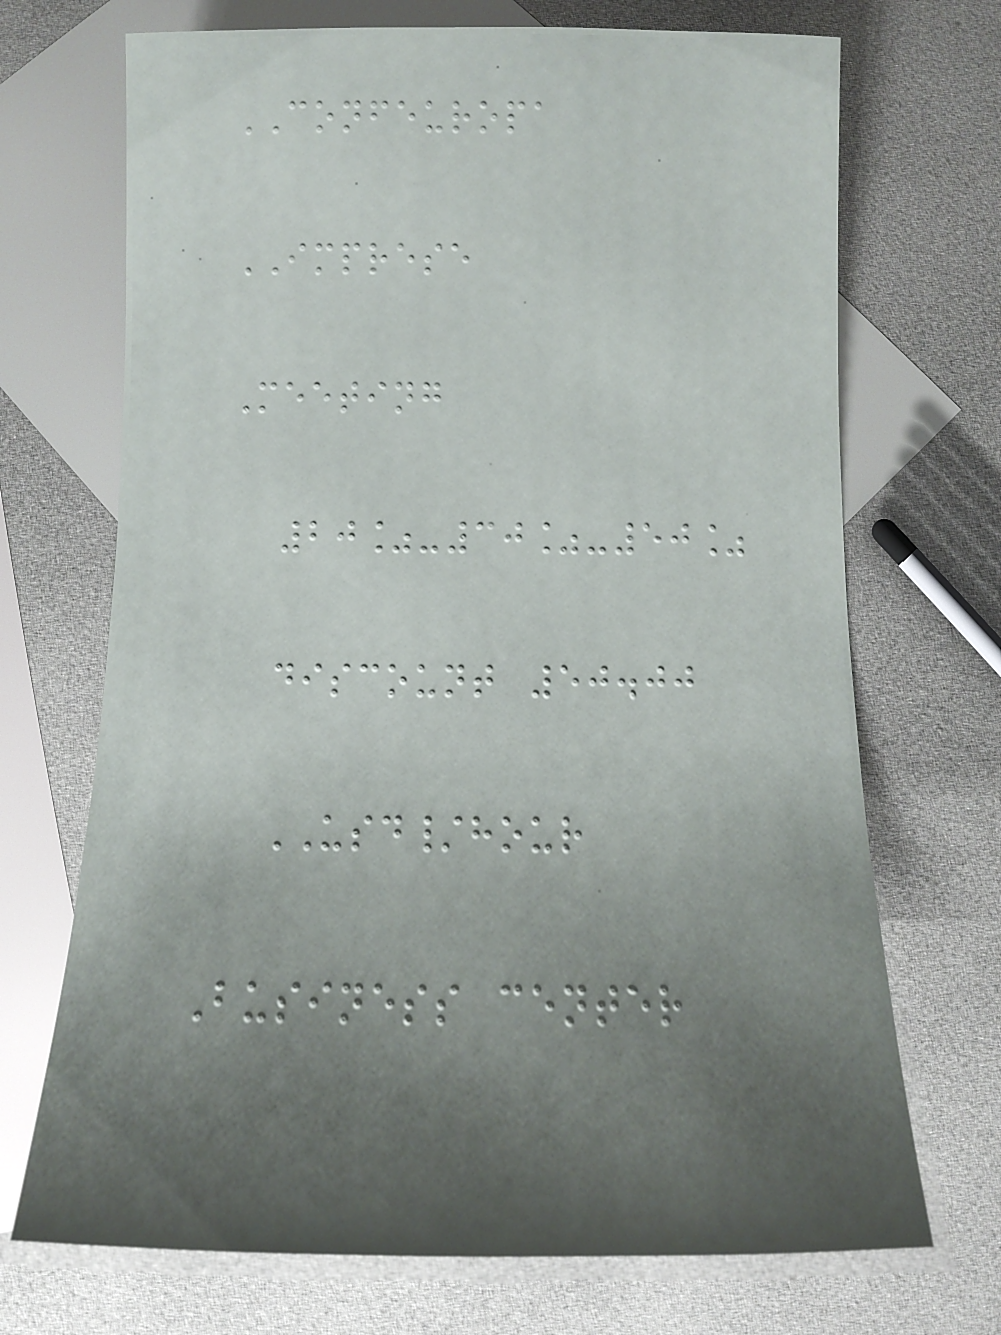CONFEUROPA
IMPRESE
Meeting
20%-30%-50%
discount 50.00
USD/hour
Business center
